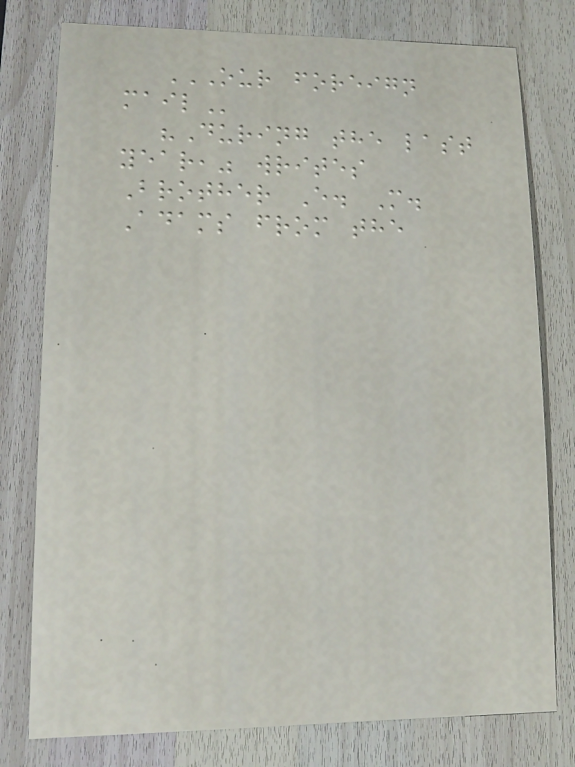OUR FOREIGN
MAIL
"During the last
year," writes
Brother E. M.
Adams from the
